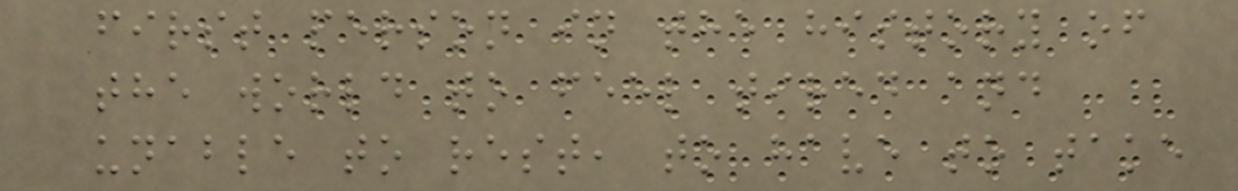first person in the history of
the world to feel tired and
unable to rest, to have to take
